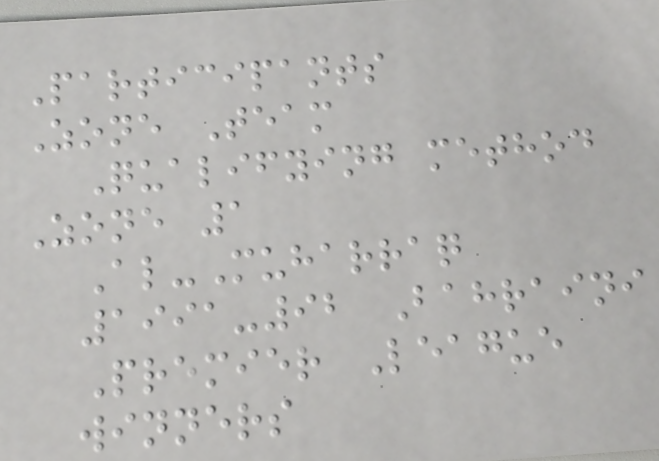Participants
Zone Team
Qualifying method
Zone 1
Al-Muharraq
1991-92 Bahraini
Premier League
winners
